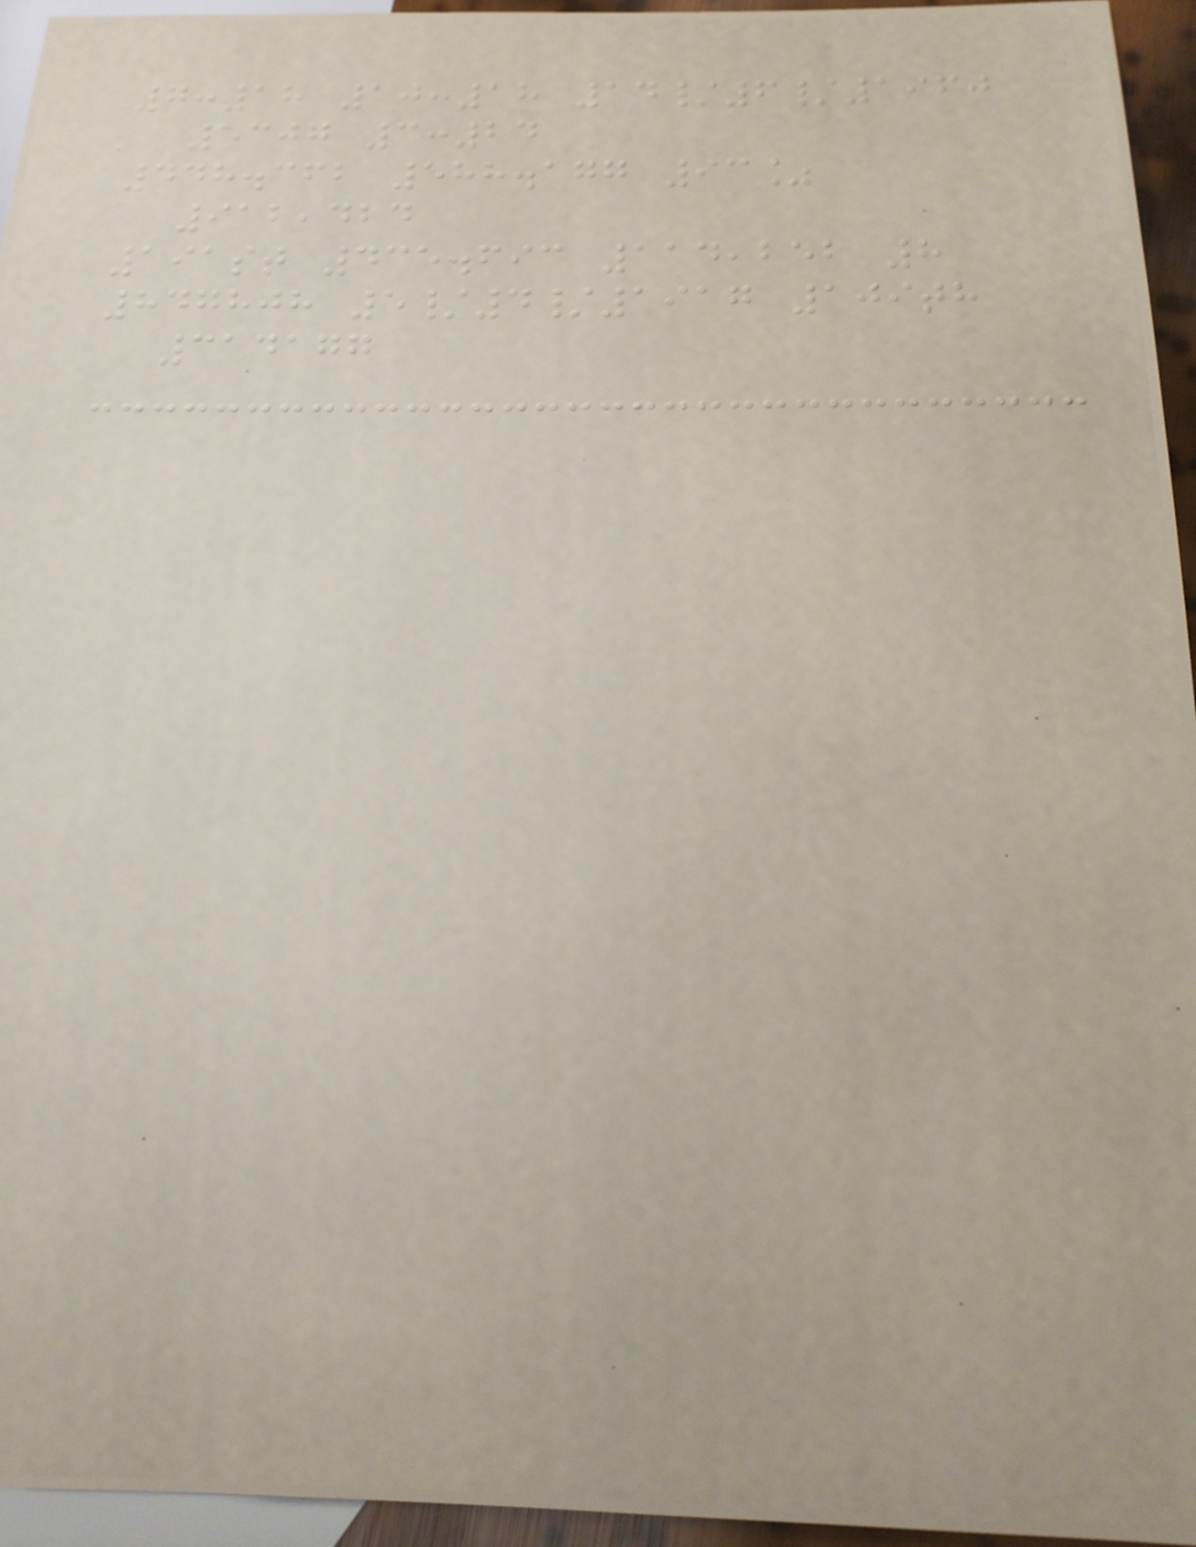7:18 10:18 14/6/1960
5307 3:24
448.362 588.177 93%
912,424
191st 435.693 114,252 8
847808 5/4/1917 109th
314177
